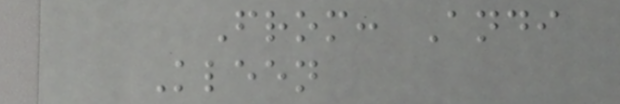From: Andi
Kleen
